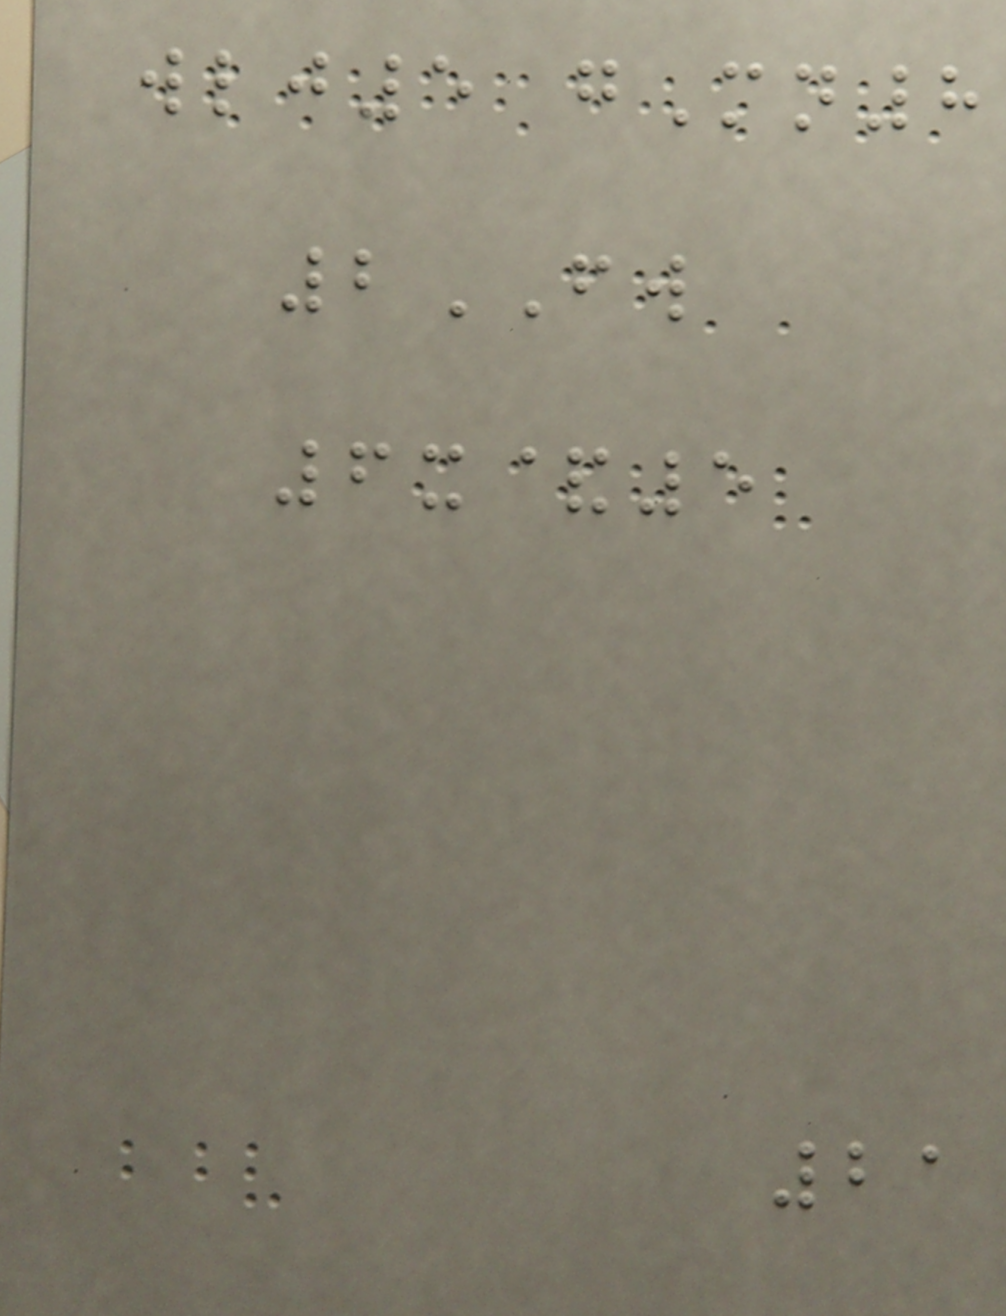wlj5 gMn8
2FW
6x&5
21
